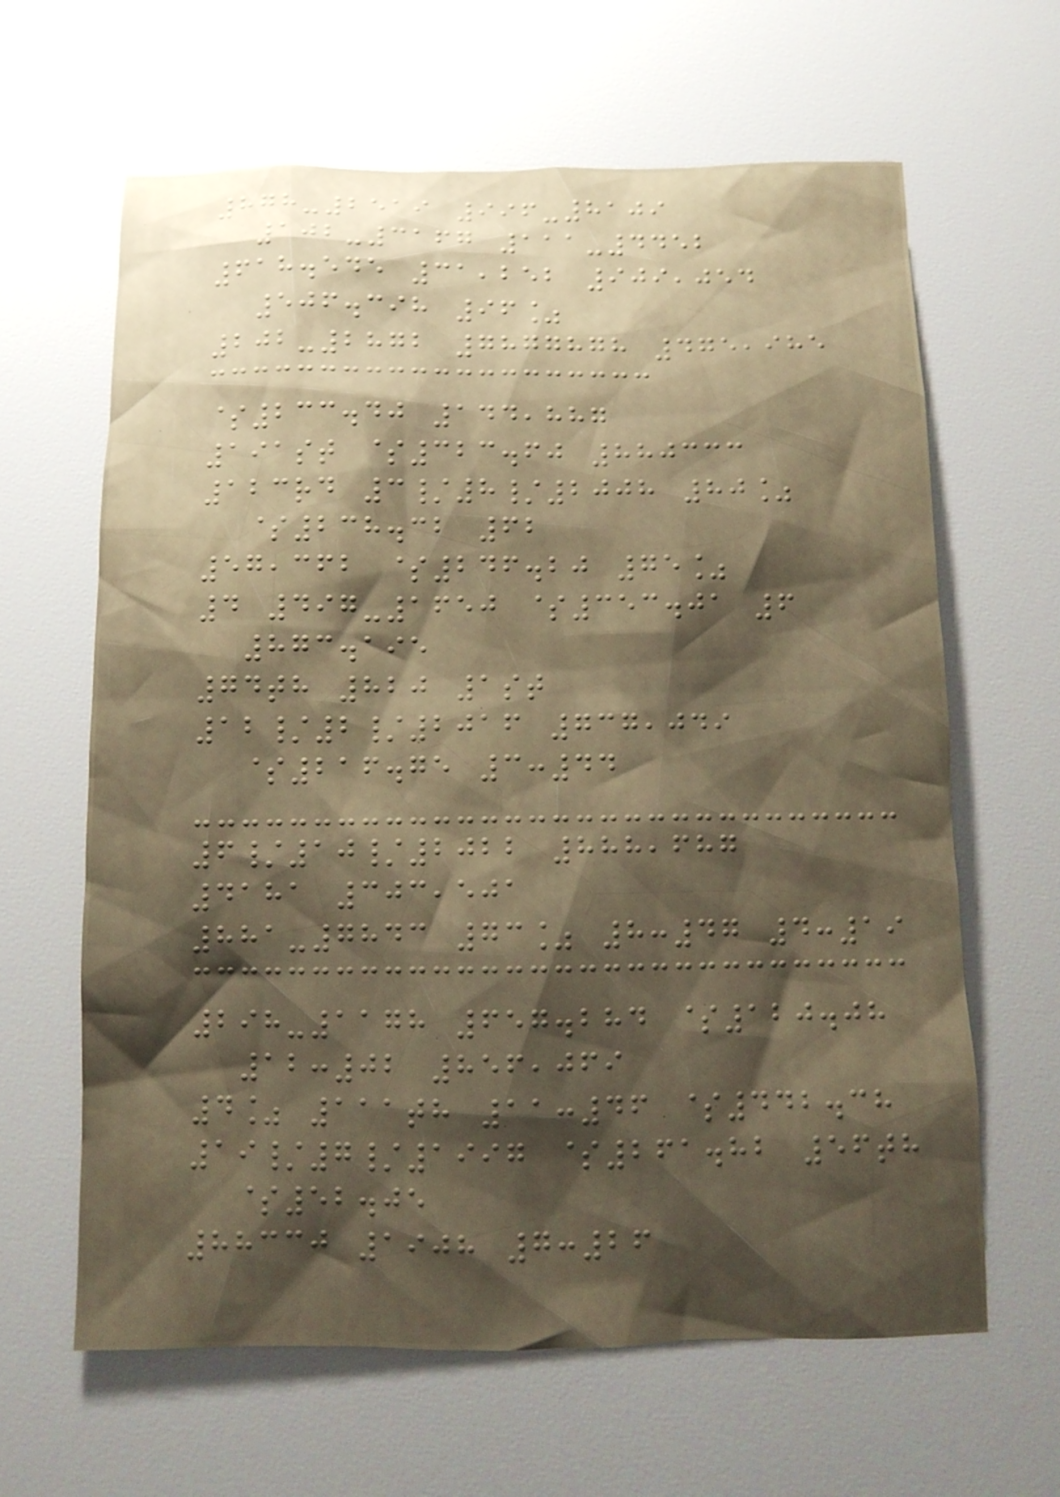878-2519 996-8109
102-3167 111-4452
618.545 31,252 909,054
506.398 96%
202-2872 7877878 475,985
$233.40 144,887
191st $323.60 880333
123rd 3/8/2008 80%
$238.32 62
57,362 $246.20 75%
4 497-1650 $353.01 6
873.195
74th 820 1st
12/2/2016 737,049
$216.75 3:44
6/10/2022 888,687
4181 303,501
881-7843 73% 8:47 4:19
298-1178 657.284 $120.08
12:02 856,069
4% 111th 11:46 $442.38
19/7/1997 $261.82 56th
$52.05
88330 1908 7:26
